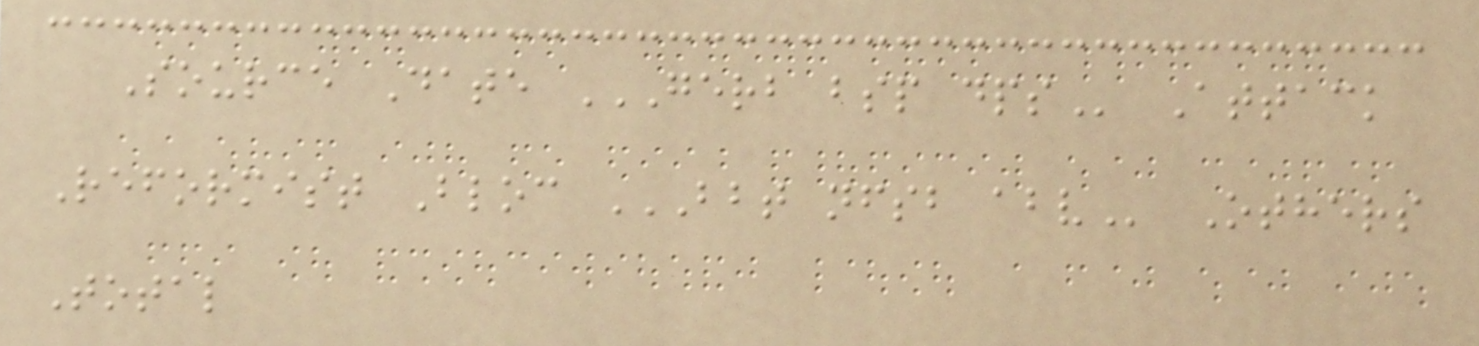Source Date GERB BSP DPS Attack
Reformist Bloc BBT NFSB ABV Others
Total
